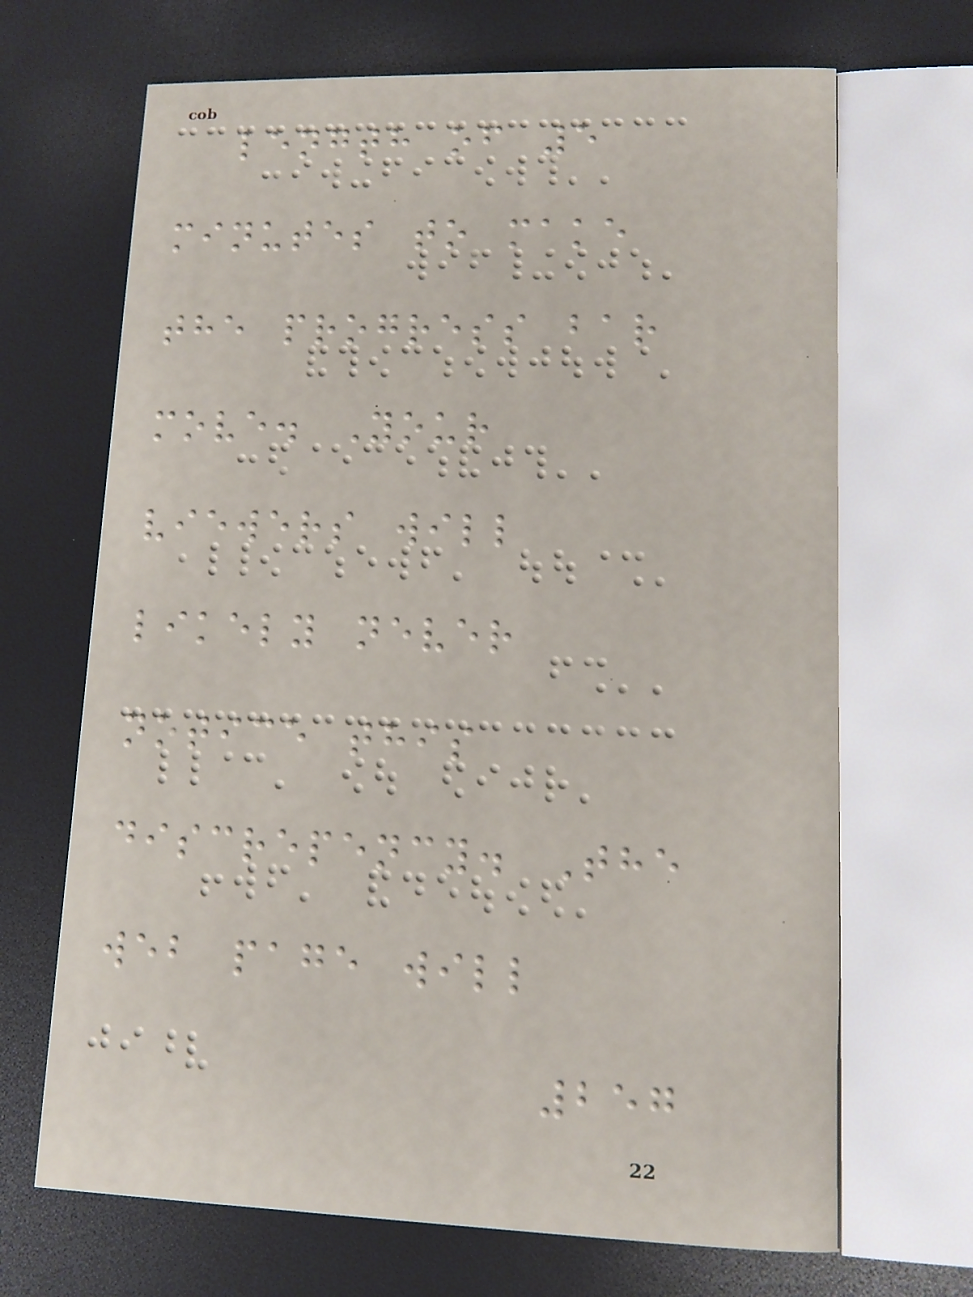length of 5
minutes to make
the progress bar
move. Your
viewers will
likely never
notice this
discrepency. The
web page will
257
